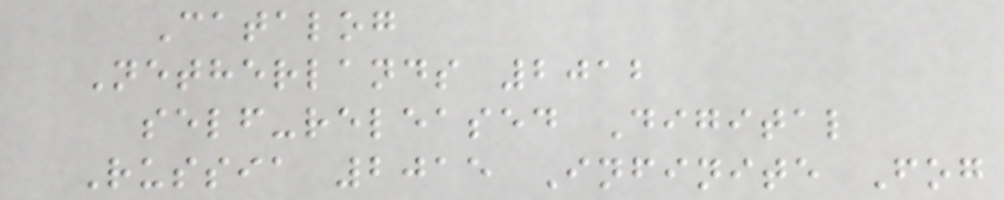Catalog
Netherlands 2012
self-released Digital
Russia 2015 Infinite Fog
